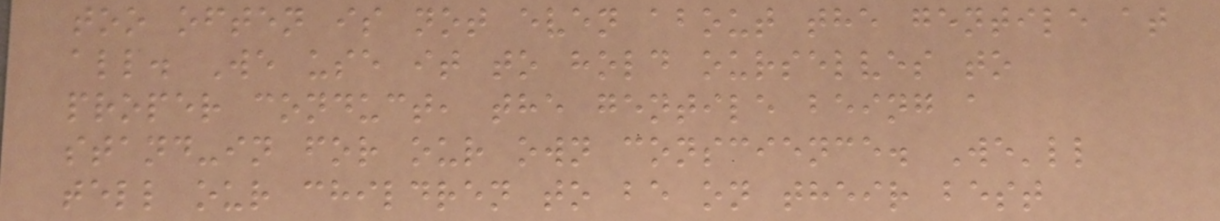too often is not even about the gentile at
all. We use it to hold ourselves to
proper conduct, the gentile being a
stand-in for our own conscience. We'll
tell our children to be on their best
